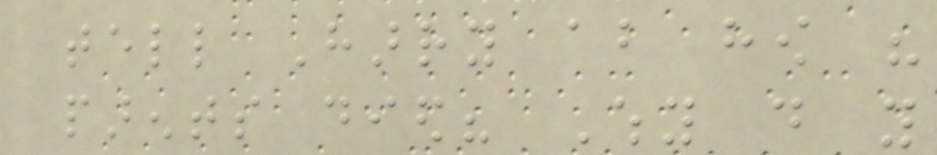tell Harry about how his
parents died? Why do you
